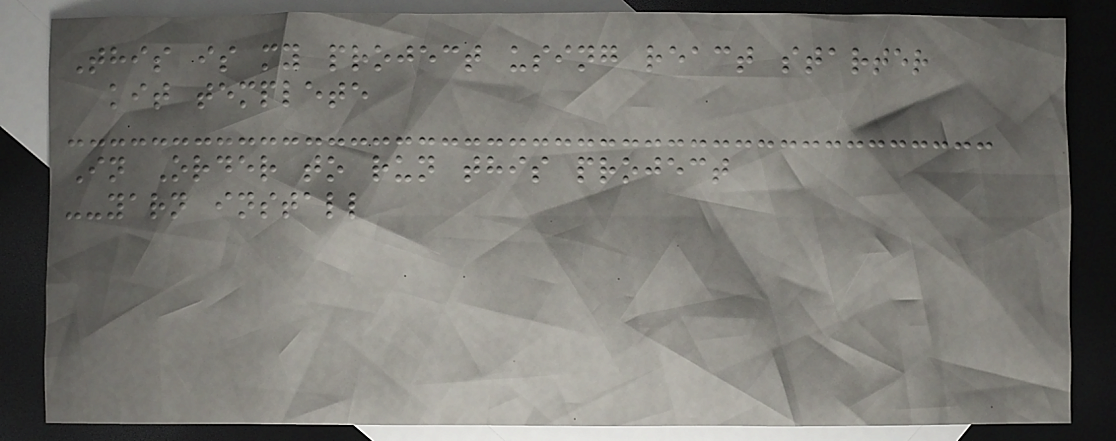This is my project using react starter
kit templete
In Order to run this project
--yarn install
